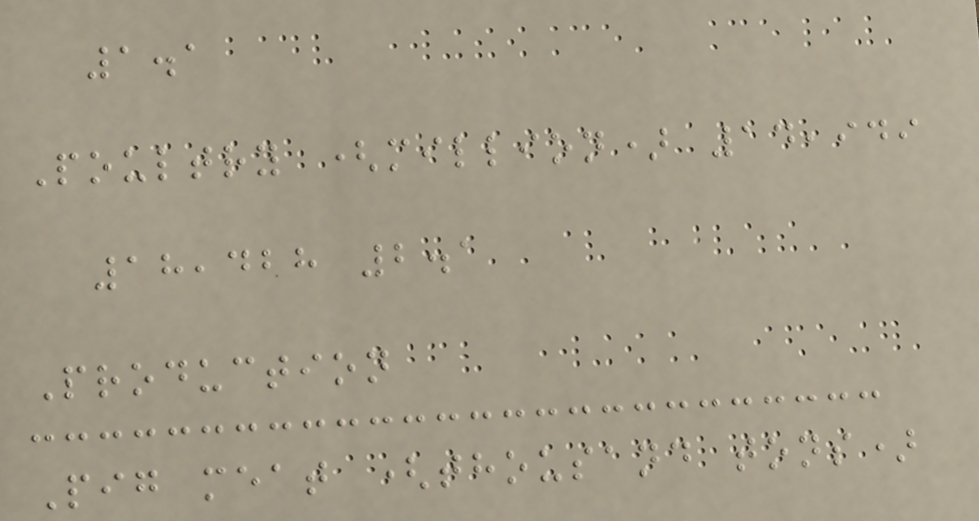1.1
Poultry (million) 14,949
18,428 2.1
Production
Pig meat (thousand tons)
